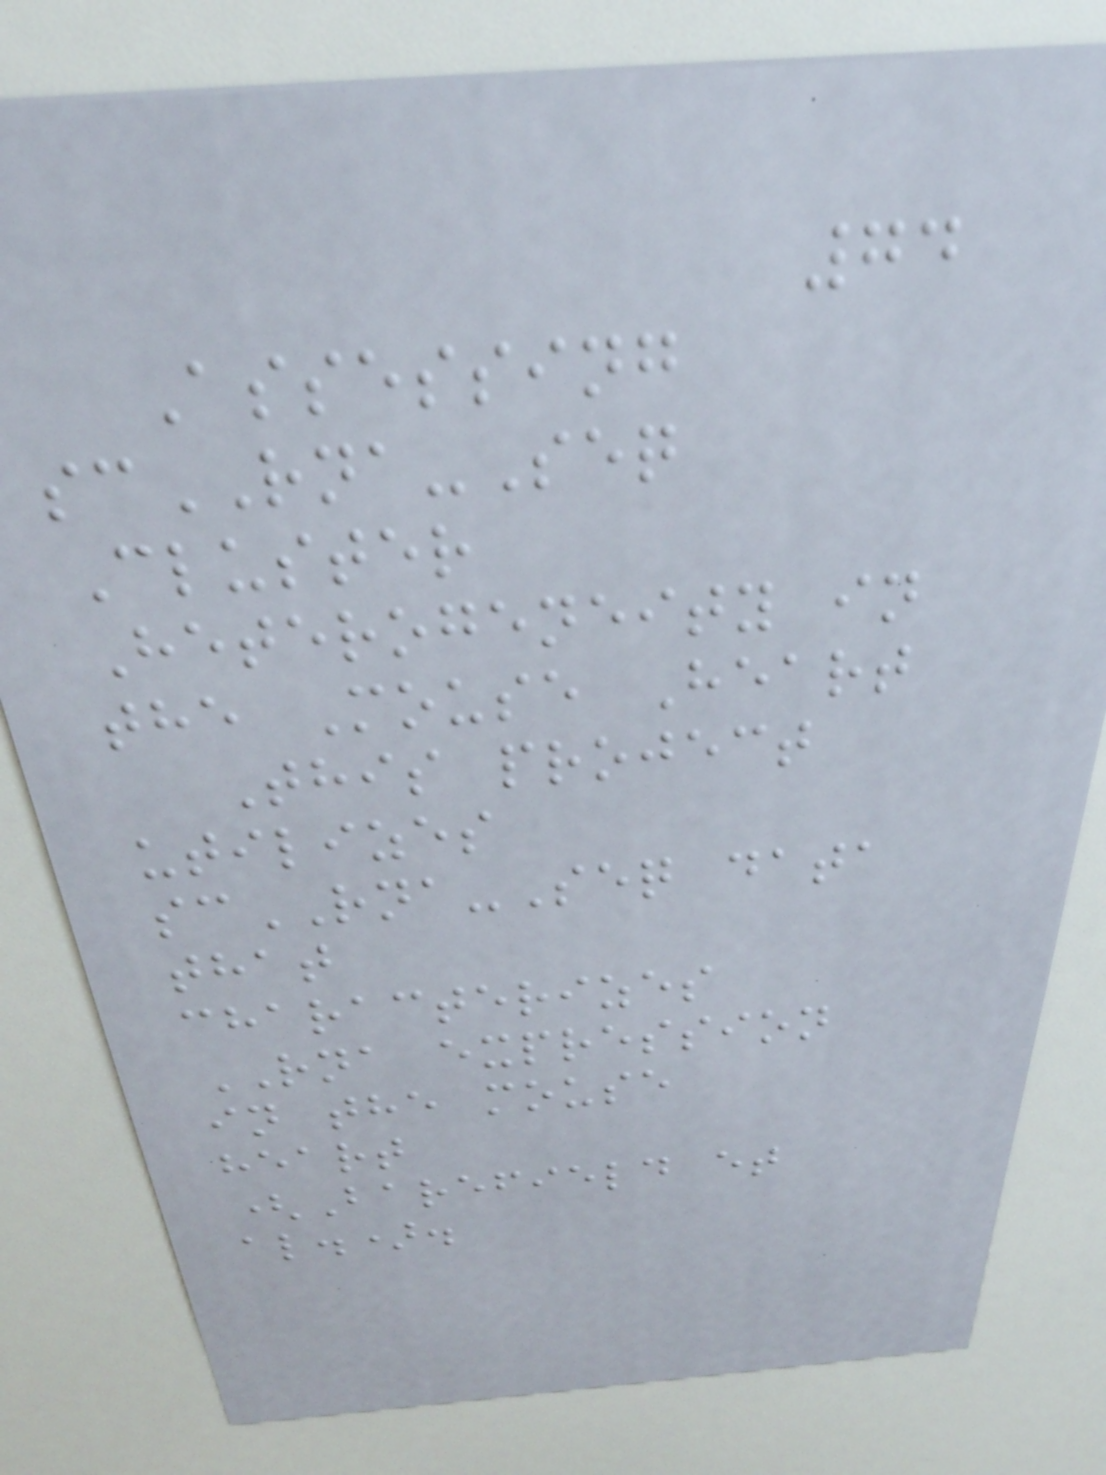74
Assessing
scRNA-Seq
Cluster
Heterogeneity in
the Mouse Heart
This project
utilizes
scRNA-Seq data
that
characterizes
RNA expression
in the mouse
heart
(Barefield et
al.).
